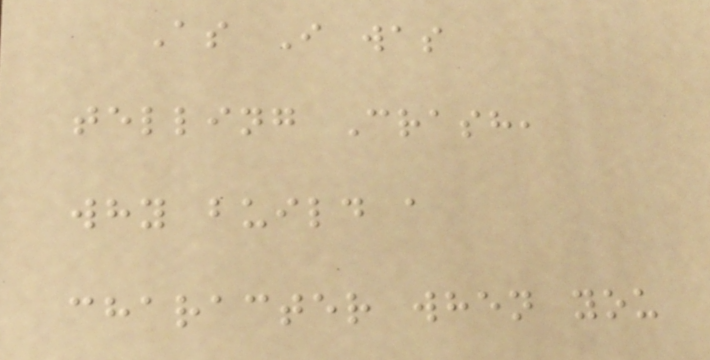As I was
telling Crash,
why build a
character when you
